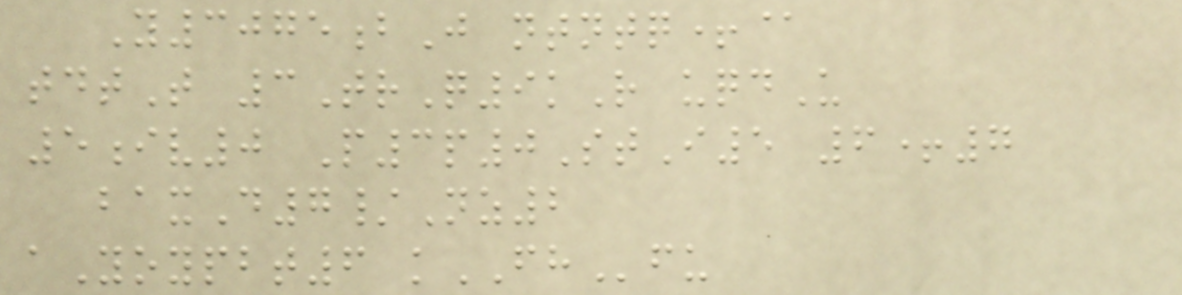Y3075bJ ntntq+@
tdtT 3TrQ9kR uqdU
5iv0 P3p0StI5 6+7
baxD7/Nz2
aYoypbt6 kFHfu
